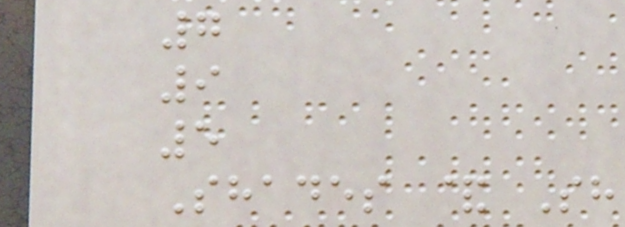7
9
5
Shades & Sh
